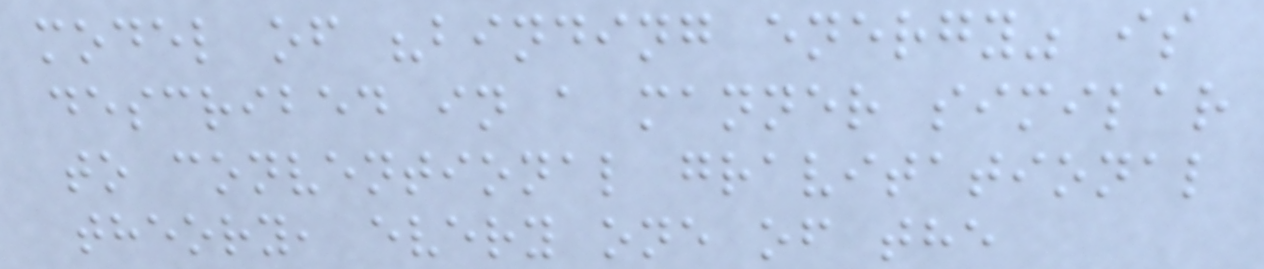model of "binding energy" is
described in a manner similar
to conventional gravitational
theory, every one of the
